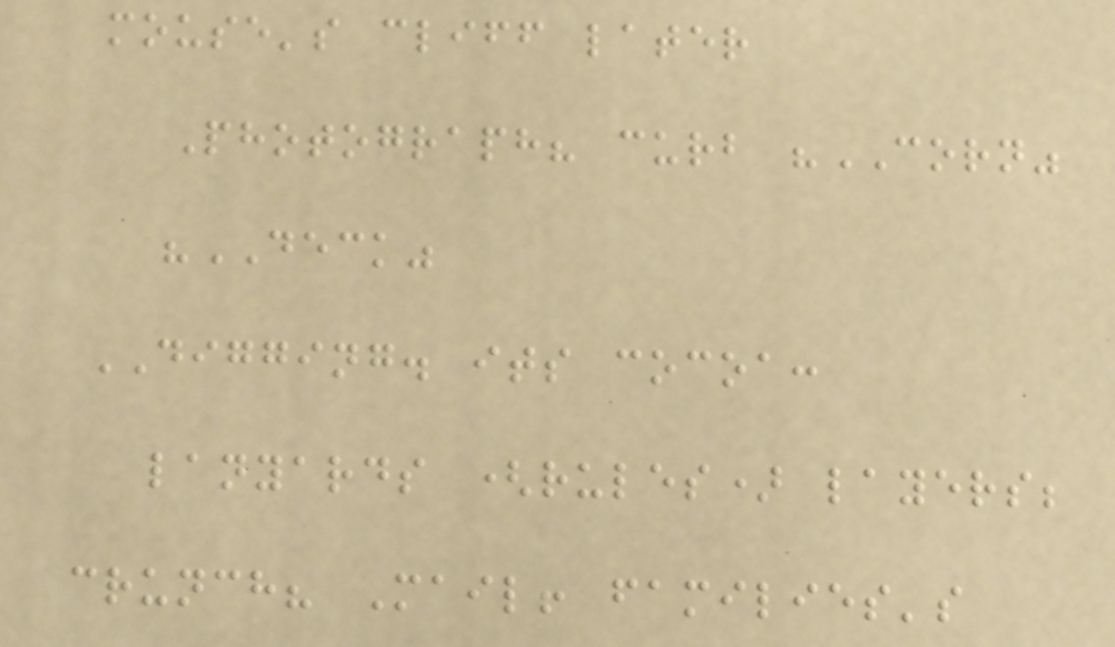mouse's cliff later
Photograph? curb "CORN"
"DECK"
DIGGING. its cocoa:
lanyards (rules) layers;
crunch? Mail! families's
